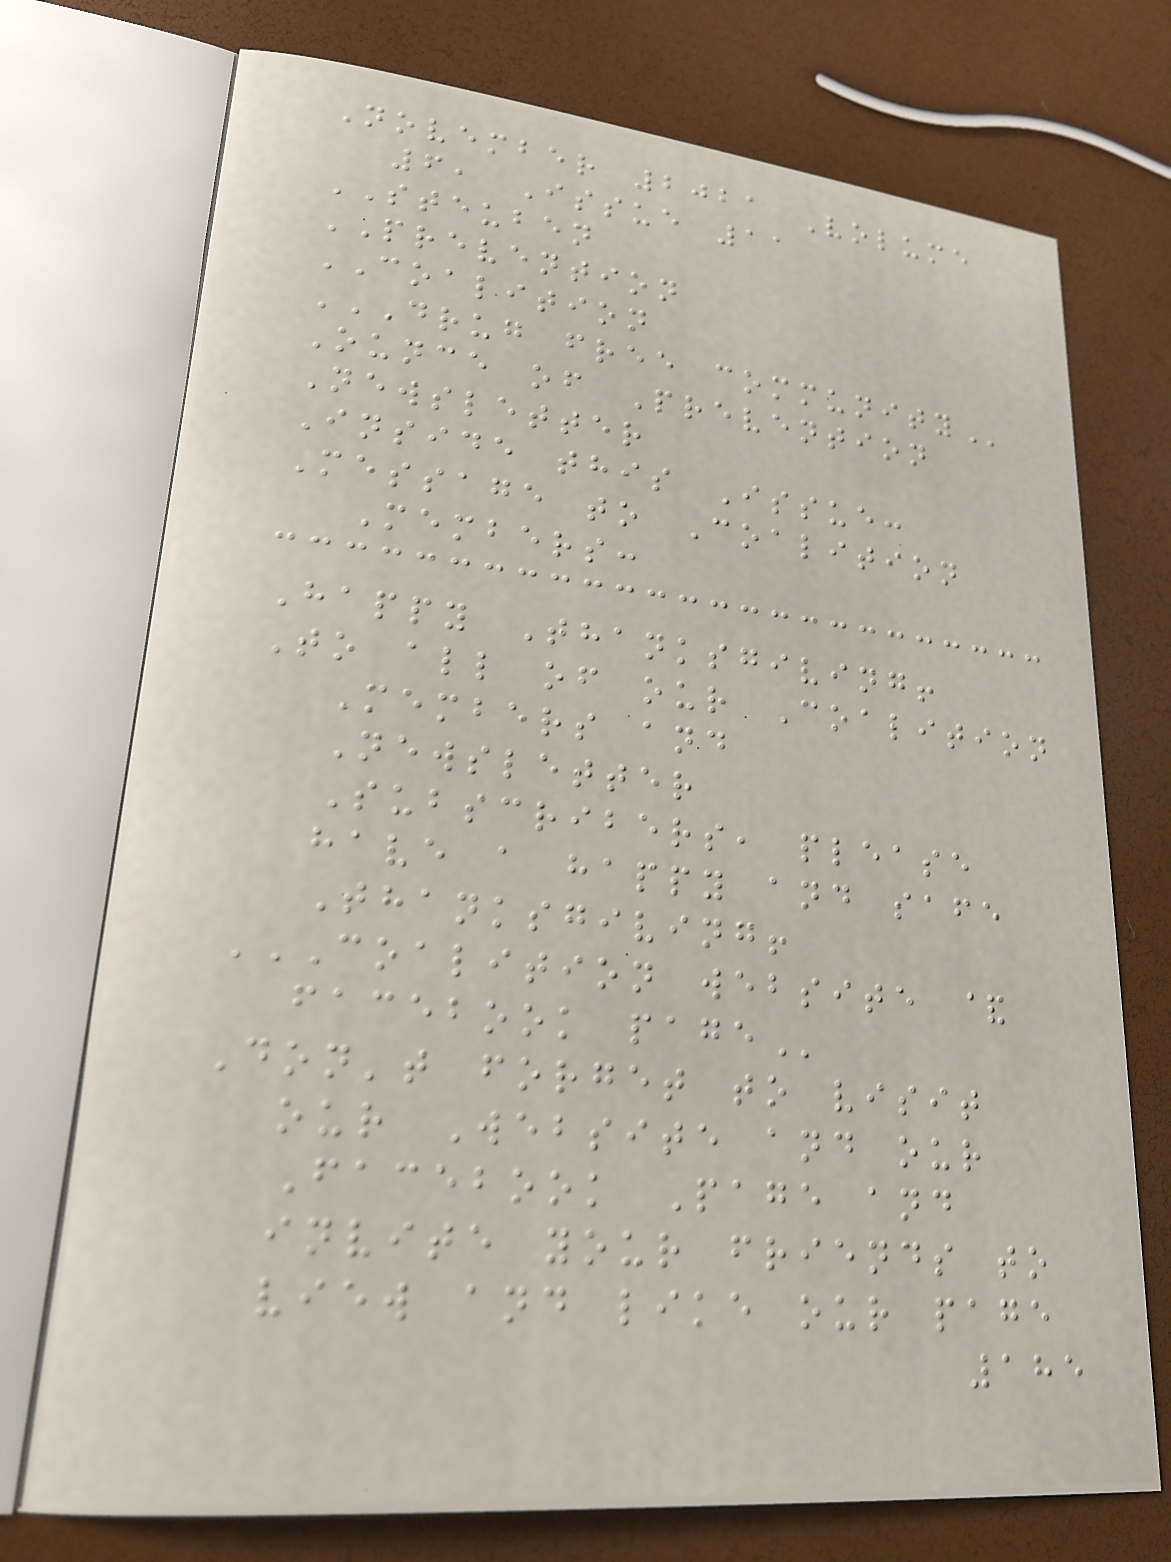November 2021 Volume
6, Issue 11
STEUBEN
PREVENTION
COALITION
DRUG FREE COMMUNITY
Ounce of Prevention
Newsletter
Inside this Issue:
Message to Coalition
Members:
Happy Thanksgiving!
To all of our Coalition
Members and
Newsletter
Subscribers, please
have a happy and safe
Thanksgiving!
COALITION WEBSITE &
FACEBOOK PAGE
Don't forget to visit
our Website and our
Facebook Page and
invite your friends to
view and like our page
185
